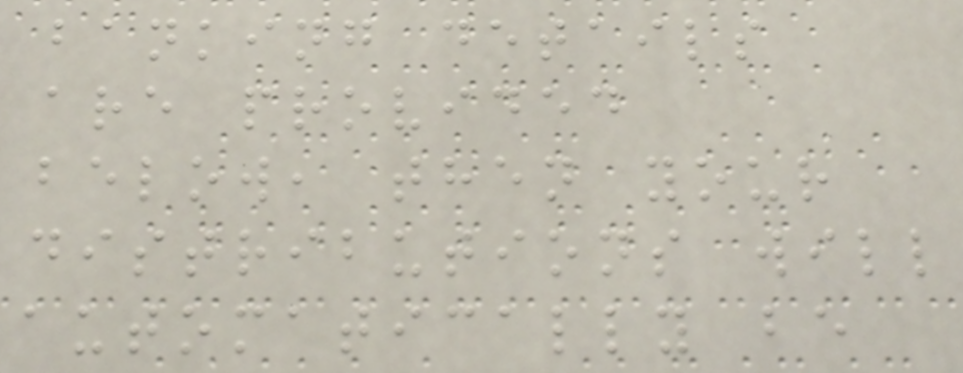banking details
are provided
below, then your
distributions will
automatically be
